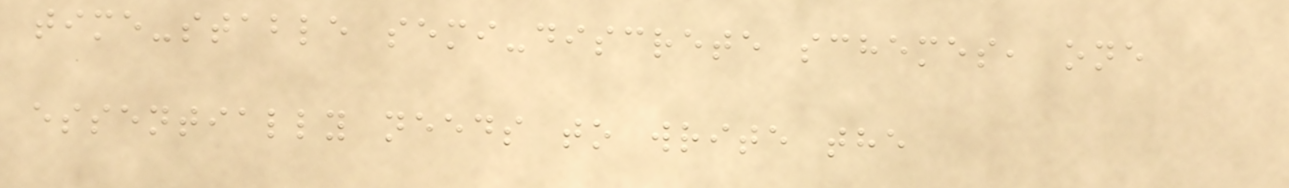time-stable semi-discrete schemes, one
essentially needs to write the
